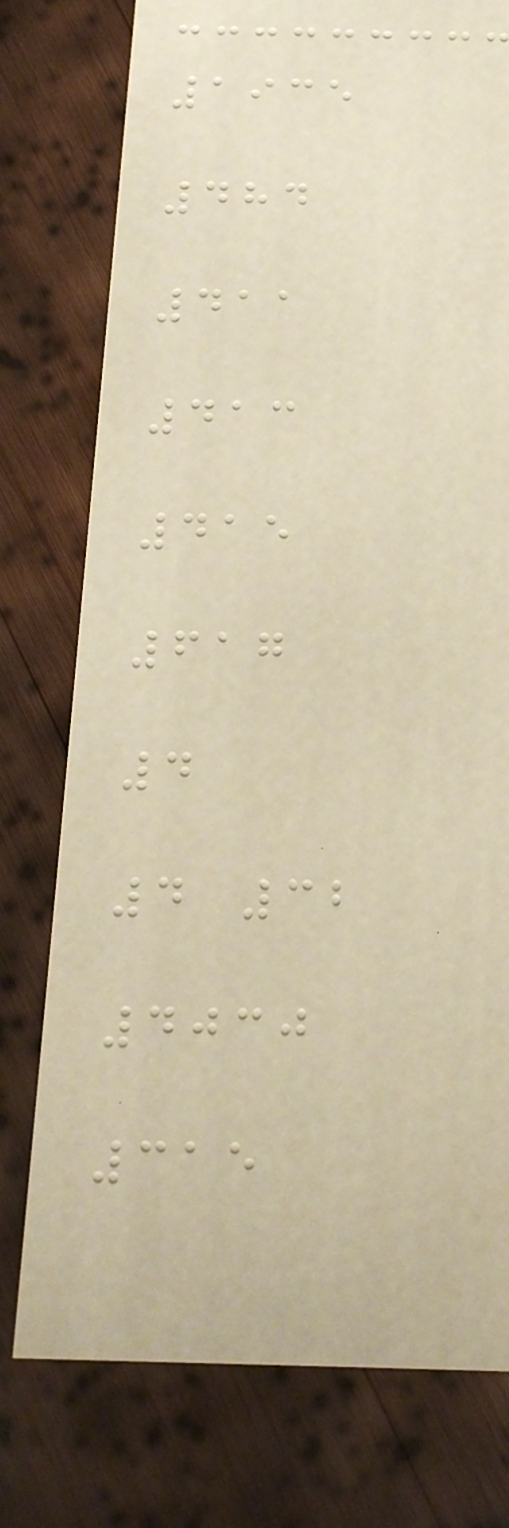1935
484
411
413
415
617
4
4 32
4030
315
